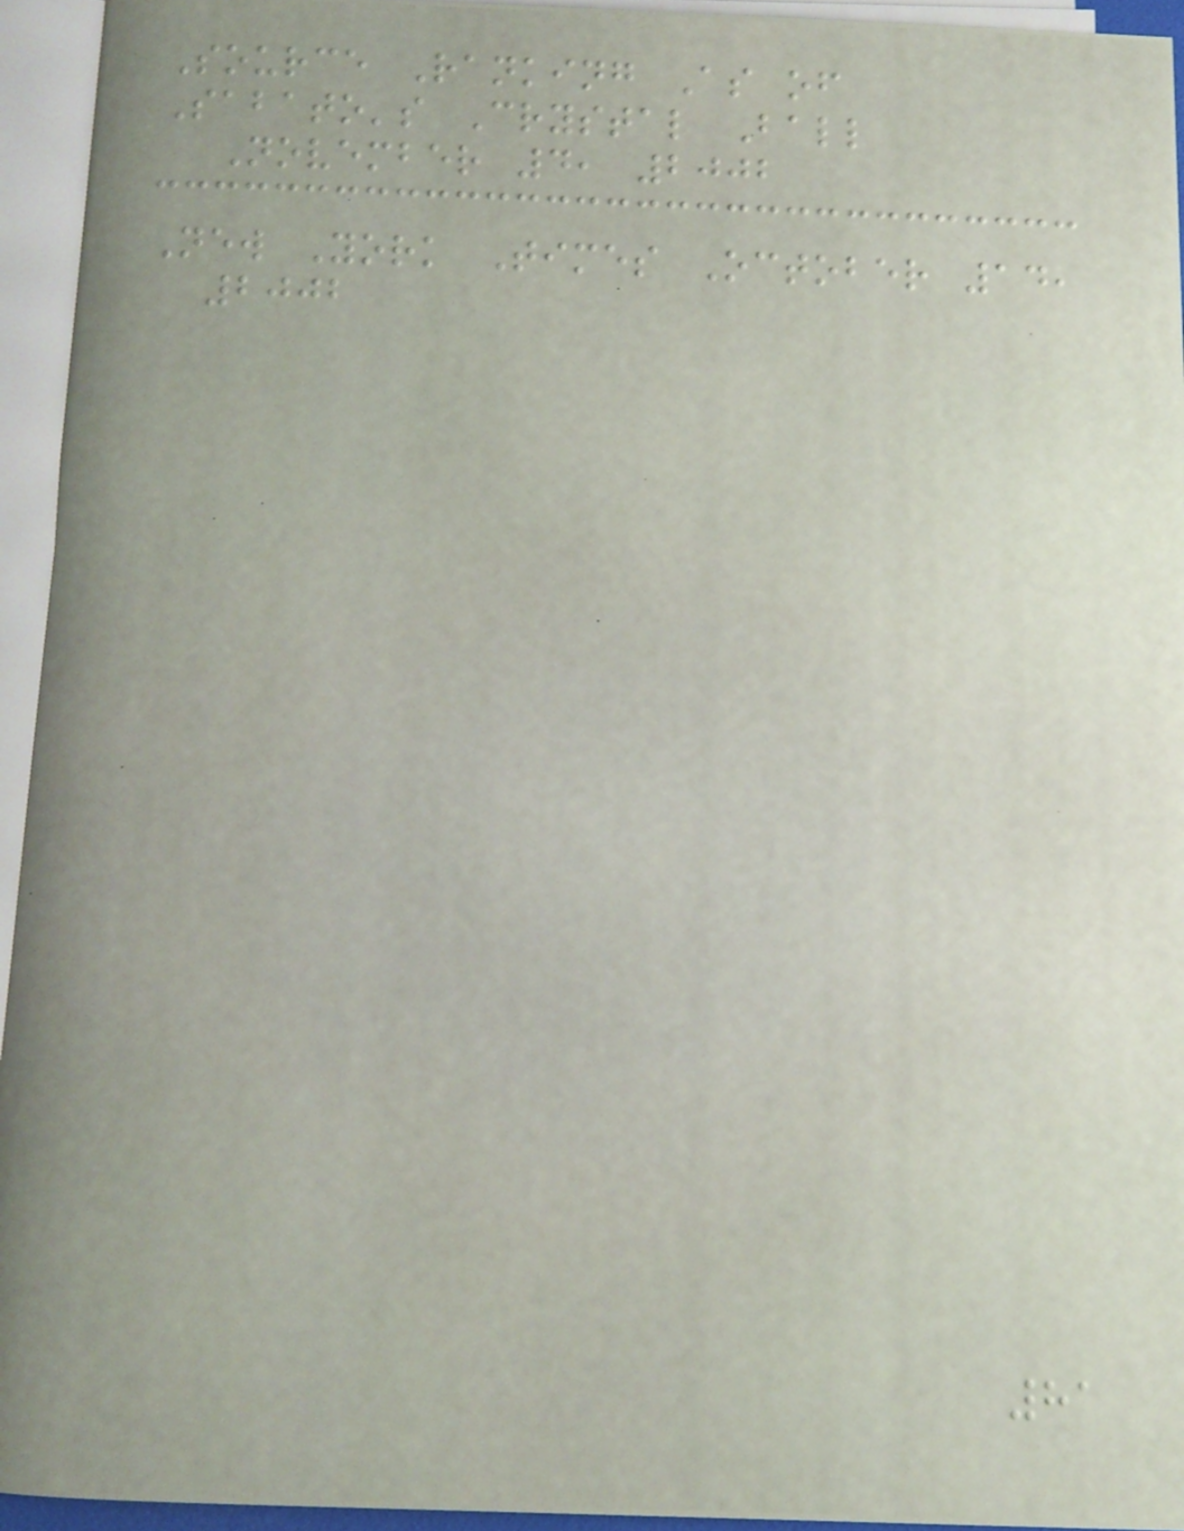Source Ranking As of
Sabato's Crystal Ball
November 4, 2002
New York Times October 14,
2002
81
